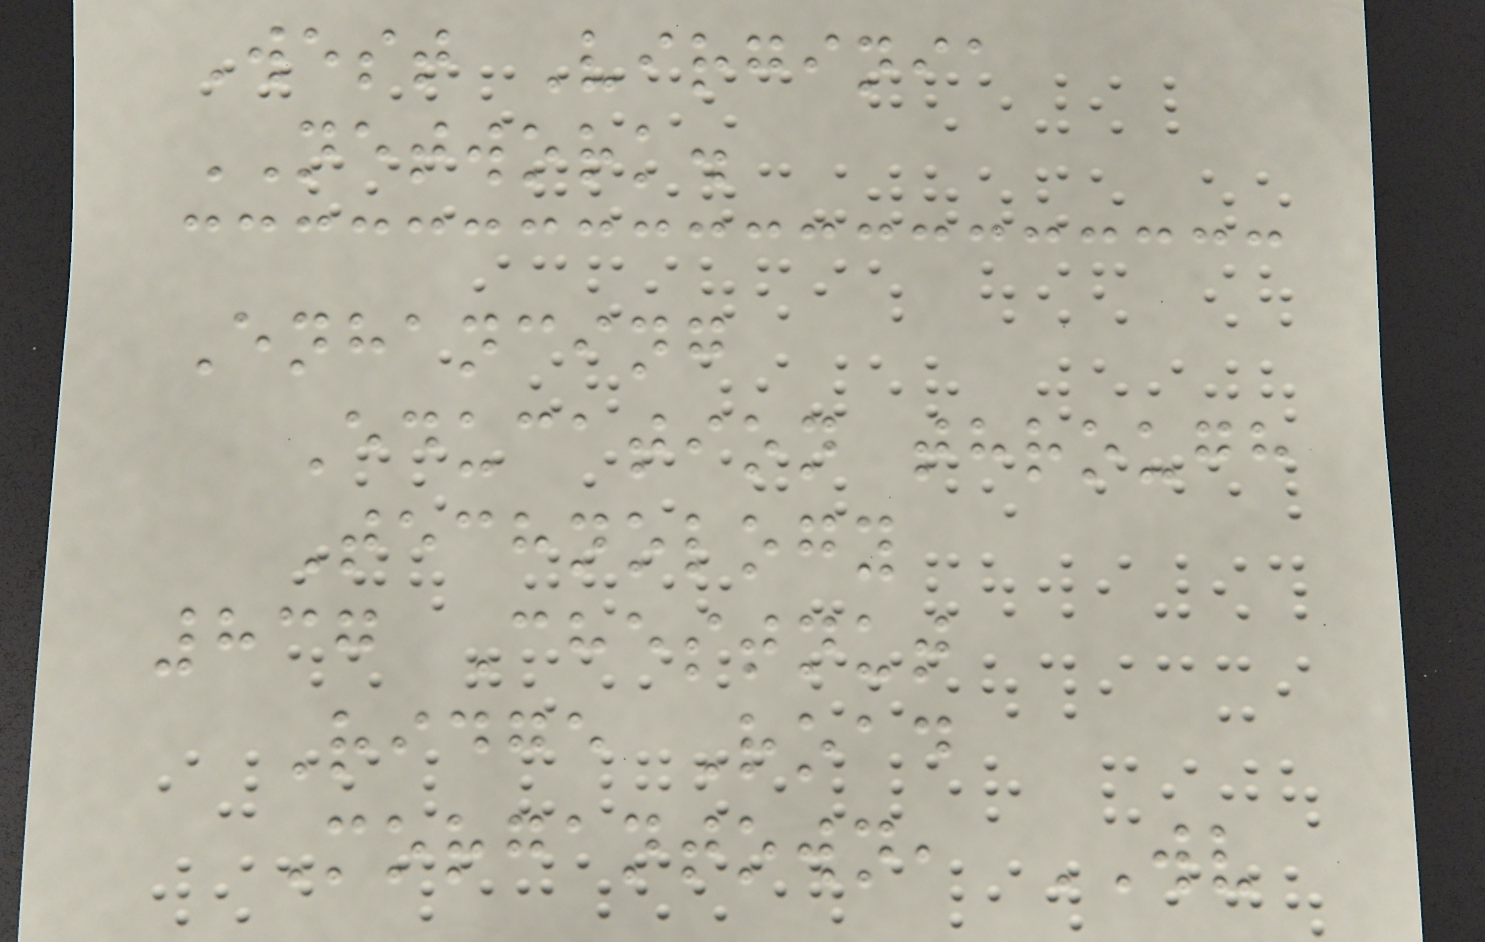West Virginia
NETWORK.
Enhancing
Education through
Technology
837 Chestnut
Ridge Road
Morgantown, WV
